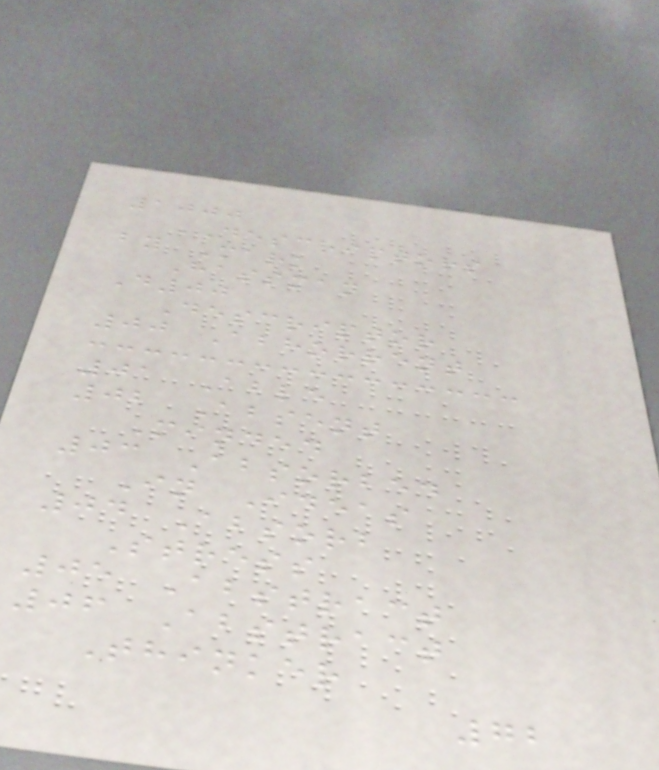1000
DESCRIPTORS
by Mark
Hassman
D00
Descriptor
00 Abhorrent
01 Able
02 Absent
Minded
03 Absorbed
In Ideas
04 Absorb
Stress
05 Abstract
06 Abstract
Thinker
72
